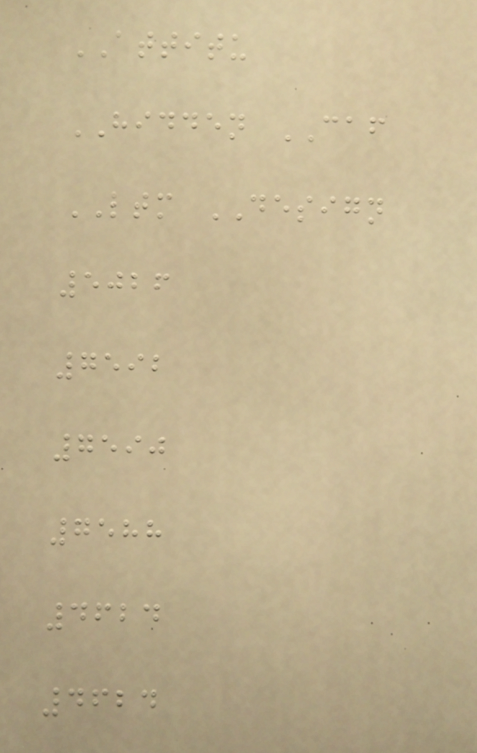ATTITU
HIDDEN CAF
LTM DESIGN
5026
7592
7590
7588
4624
4624
